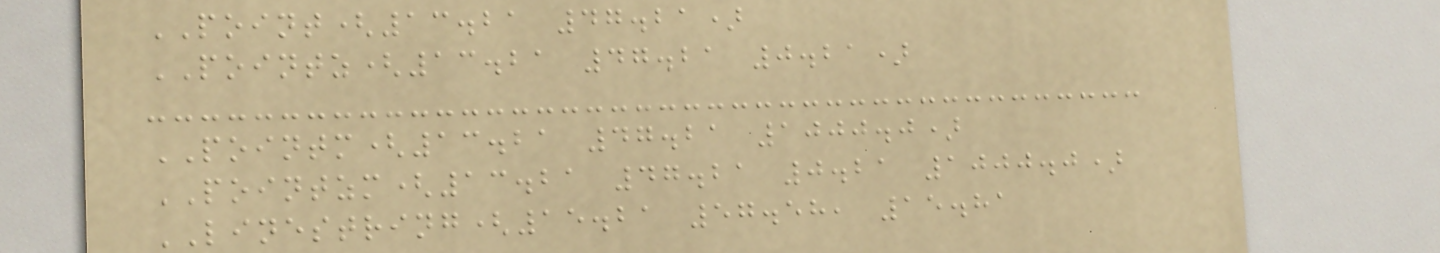POINT(13.21 47.21)
POINTZ(13.21 47.21 0.21)
POINTM(13.21 47.21 1000.0)
POINTZM(13.21 47.21 0.21 1000.0)
LINESTRING(15.21 57.58, 15.81
